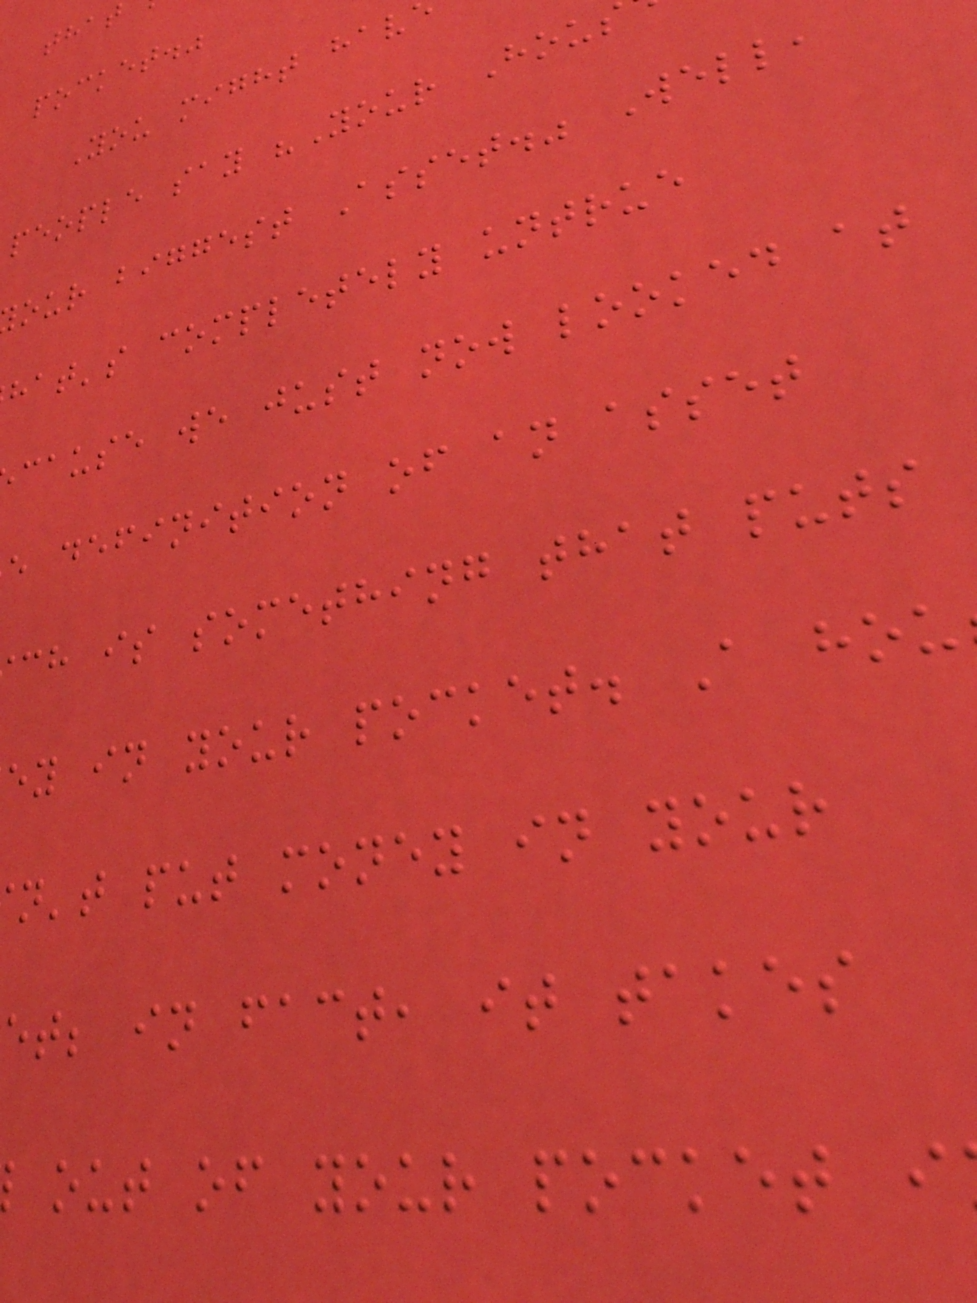pocket."
You might hav
people say "Your Hou
our biggest Asset." Well,
hat's completely untrue
cause we just now looked at
e definition of an asset
ch is something that puts
ey in your pocket. A hou
n't put money in your
et; in fact, it takes
out of your pocket i
